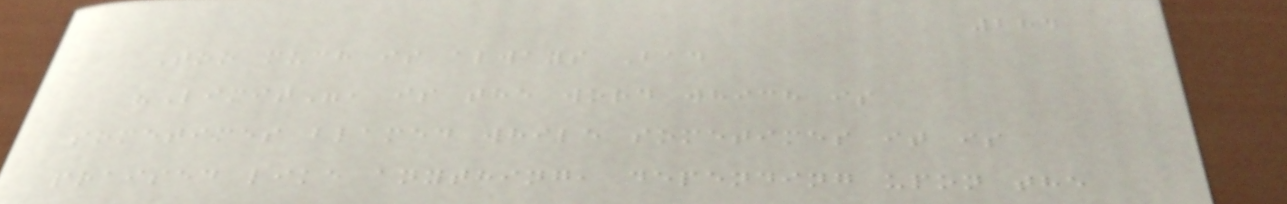284
Too much is always Bad
"Limit", is the word which is
sometimes blamed while sometimes it is
praised like anything, depending upon the
